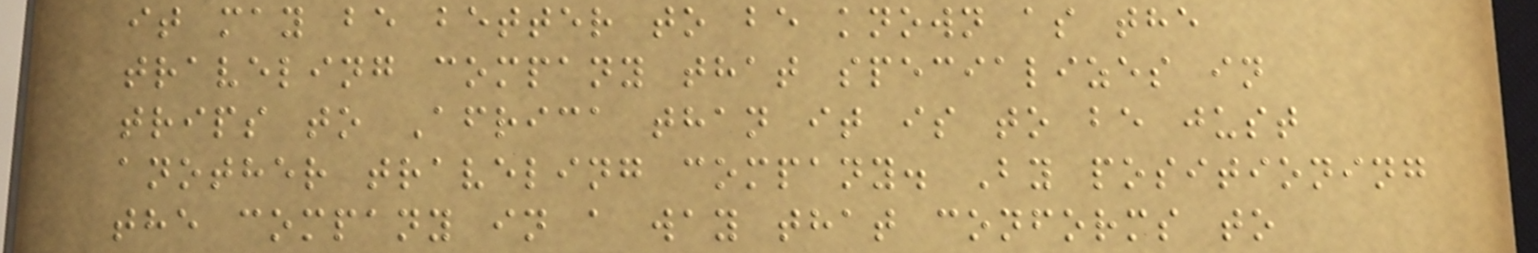it may be better to be known as the
traveling company that specializes in
trips to Africa than it is to be just
another traveling company. By positioning
the company in a way that conforms to
